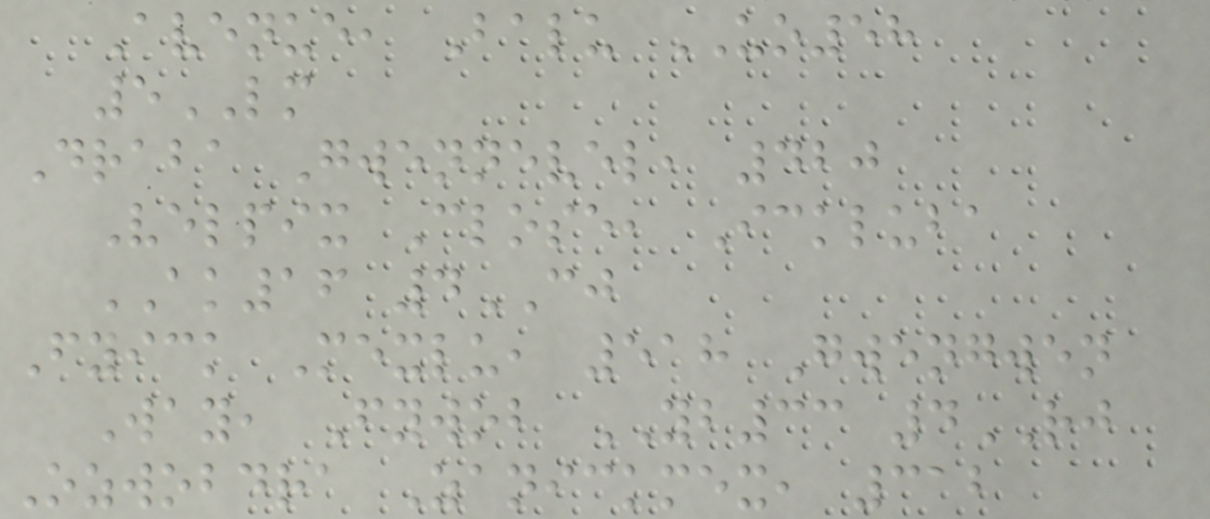Avenue, Balu UO58
5LM
Draba Gwennevel, 420
Velpix Close, Ickluba
AK16 4CJ
Fyick Mexlu, 518 Gwengwen
Way, Fywob YB33 4RJ
Ozwobdra Zanickmex, 312
